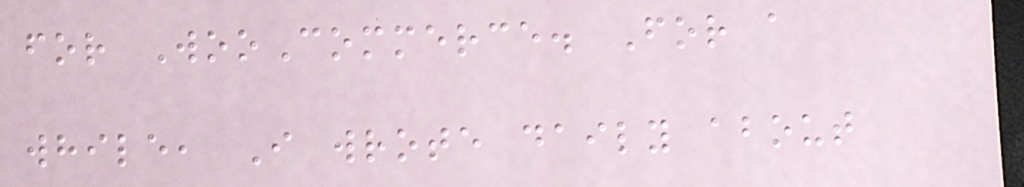for WooCommerce. For a
while, I wrote daily about
